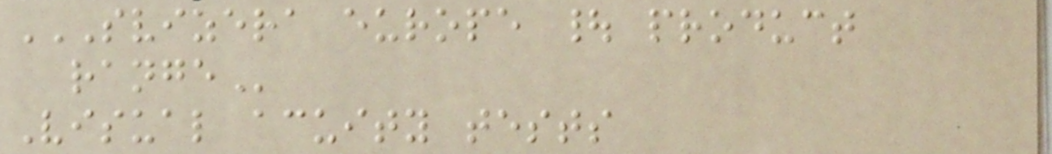SVIZERA EUROPE | PRODUCT
RANGE
Visual acuity tests
